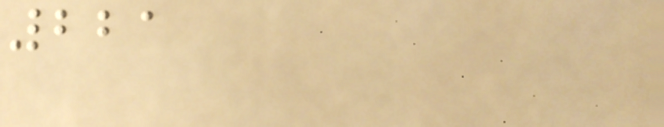221
